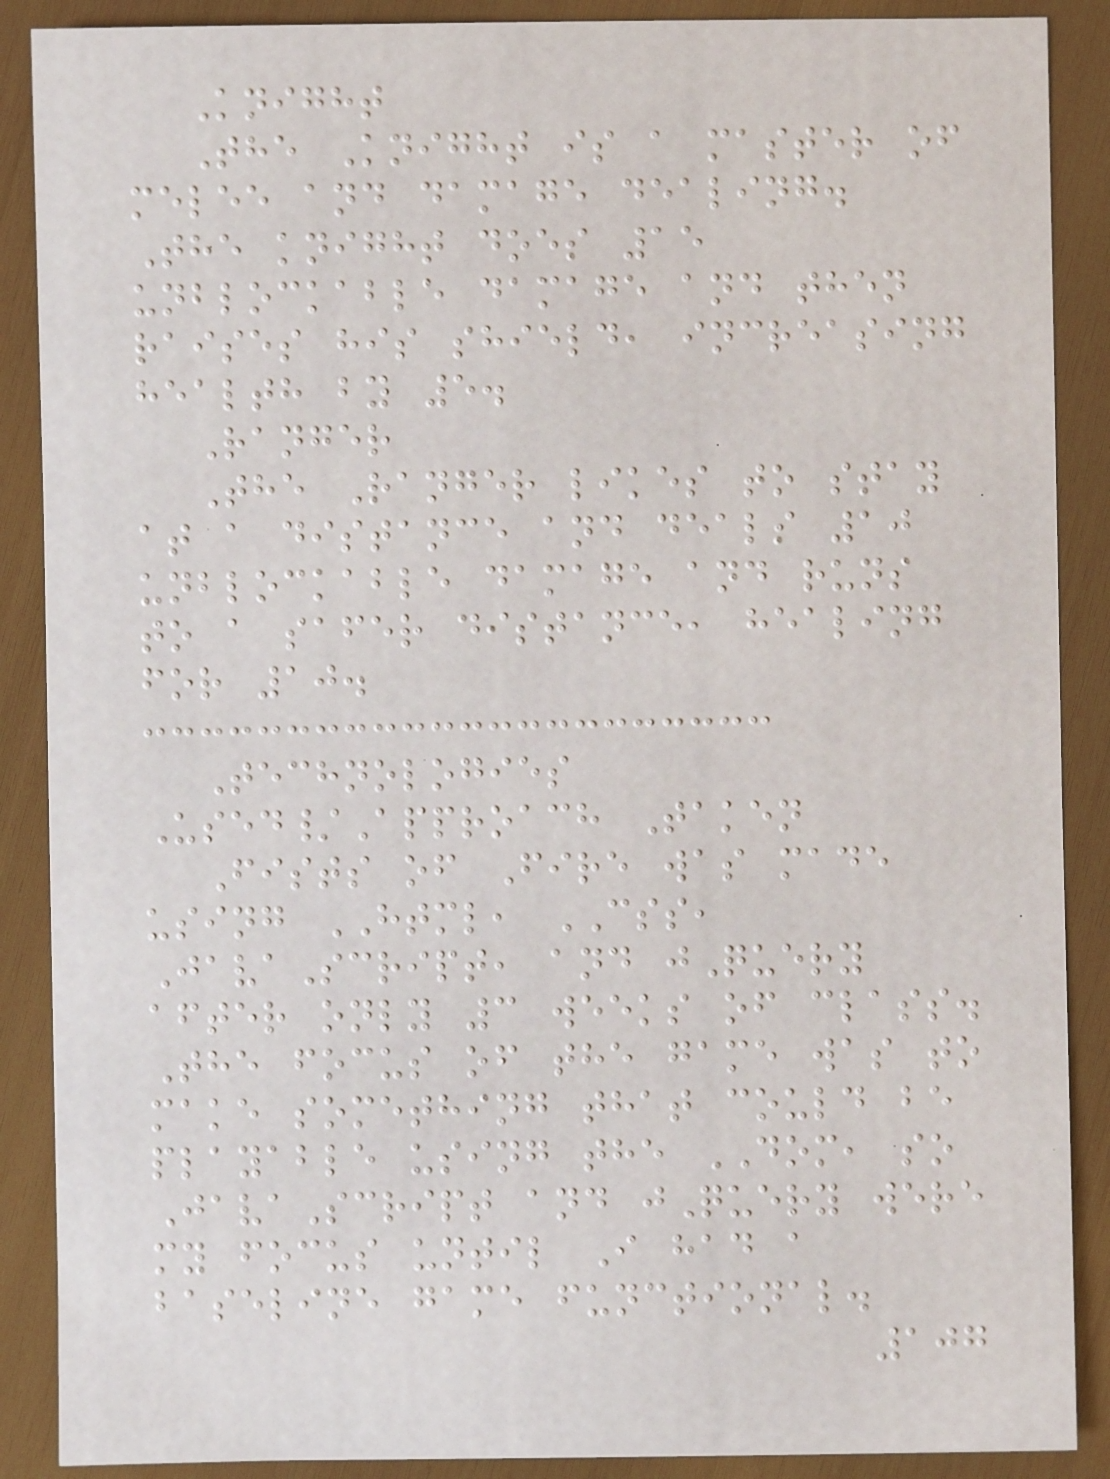Knight
The Knight is a master of
melee and damage dealing.
The knight does 15
unblockable damage and then
raises his shield, increasing
health by 5.
Ranger
The Ranger likes to stay
at a distance and deals 10
unblockable damage and runs
to a safer distance, healing
for 10.
Technologies
Used/Approach Taken
Fists of Fire was made
using HTML, CSS,
JavaScript, and jQuery
after only 3 weeks of class.
The focus of the game was to
make something that could be
playable using the DOM, so
JavaScript and jQuery were
my focus until I had a
baseline game functional.
107
